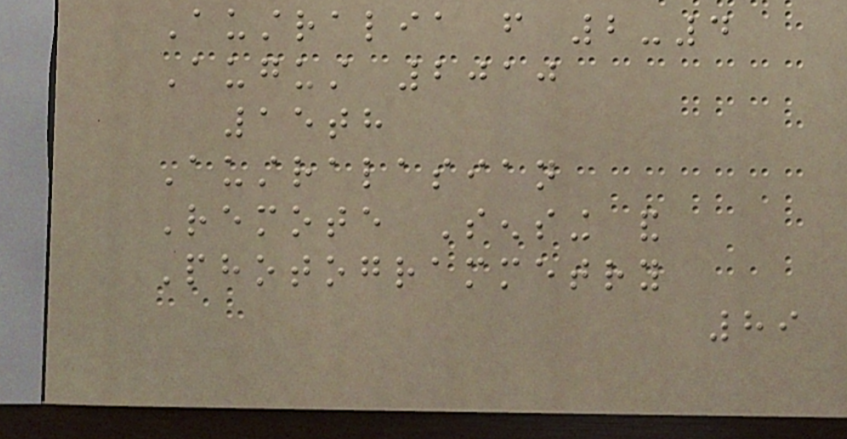Australia from 2-4
August 2010
15th
Australasian
Remote Sensing and
Photogrammetry
89
